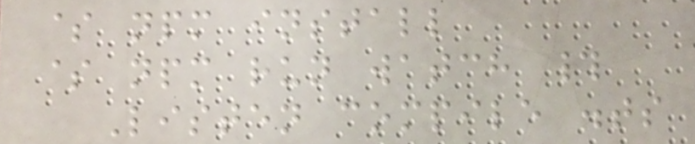$ npm install
$ npm run watch #
Listen compile .ts
